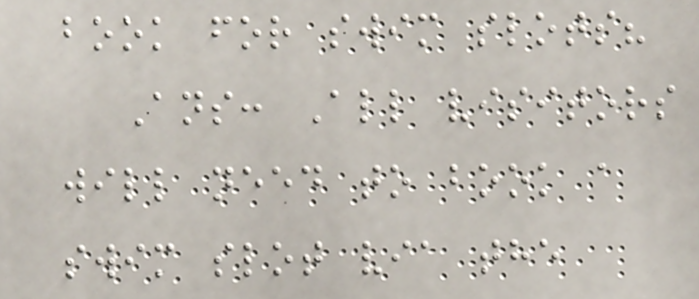book for swim slots?
Ans: All visitors
will need to book a
swim slot via the
